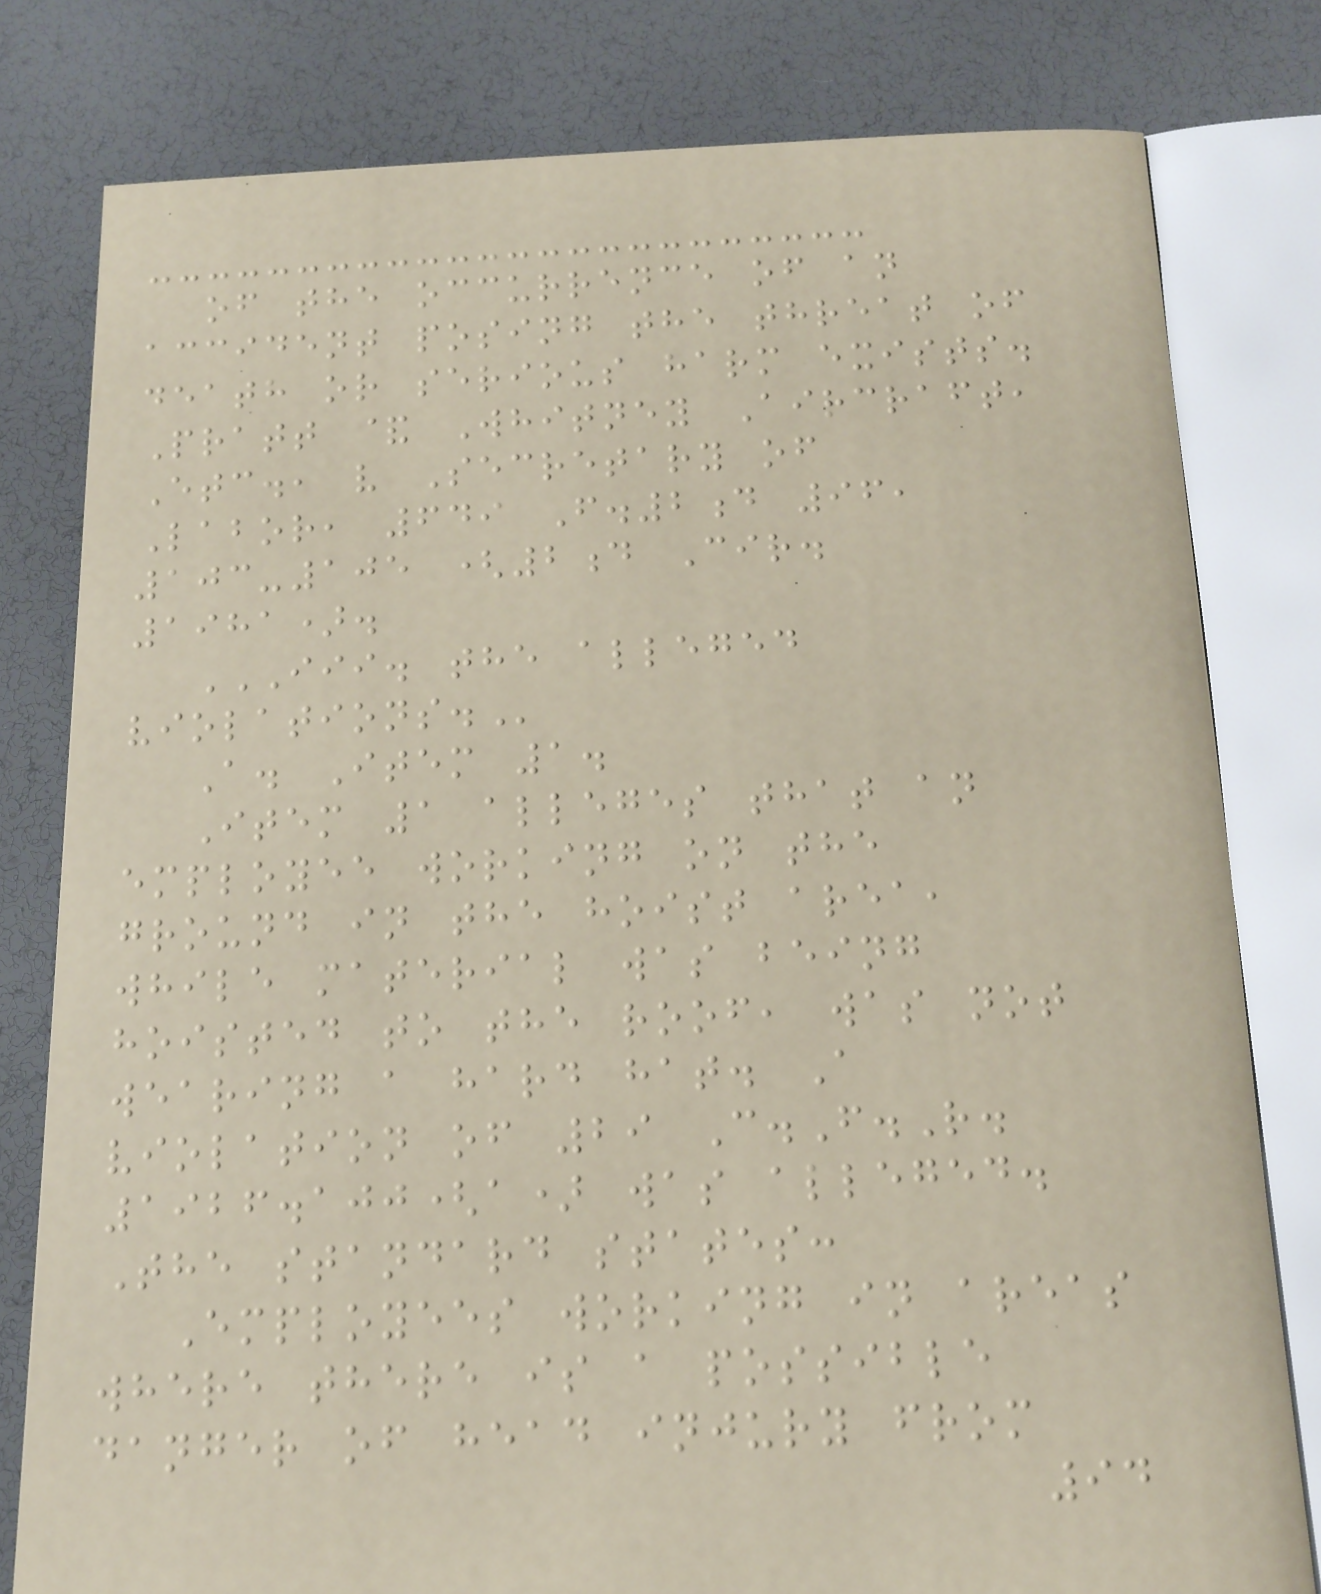of the occurrence of an
accident posing the threat of
death or serious harm exists.
Pratt & Whitney Aircraft,
Etc., v Secretary of
Labor, 649 F.2d 96,
103-105 (2d Cir.
1981).
III. THE ALLEGED
VIOLATIONS.
A. Item 1.
Item 1 alleges that an
employee working on the
ground in the hoist area,
while material was being
hoisted to the roof, was not
wearing a hard hat. A
violation of 29 C.F.R.
1926.100(a) was alleged.
The standard states:
Employees working in areas
where there is a possible
danger of head injury from
94
